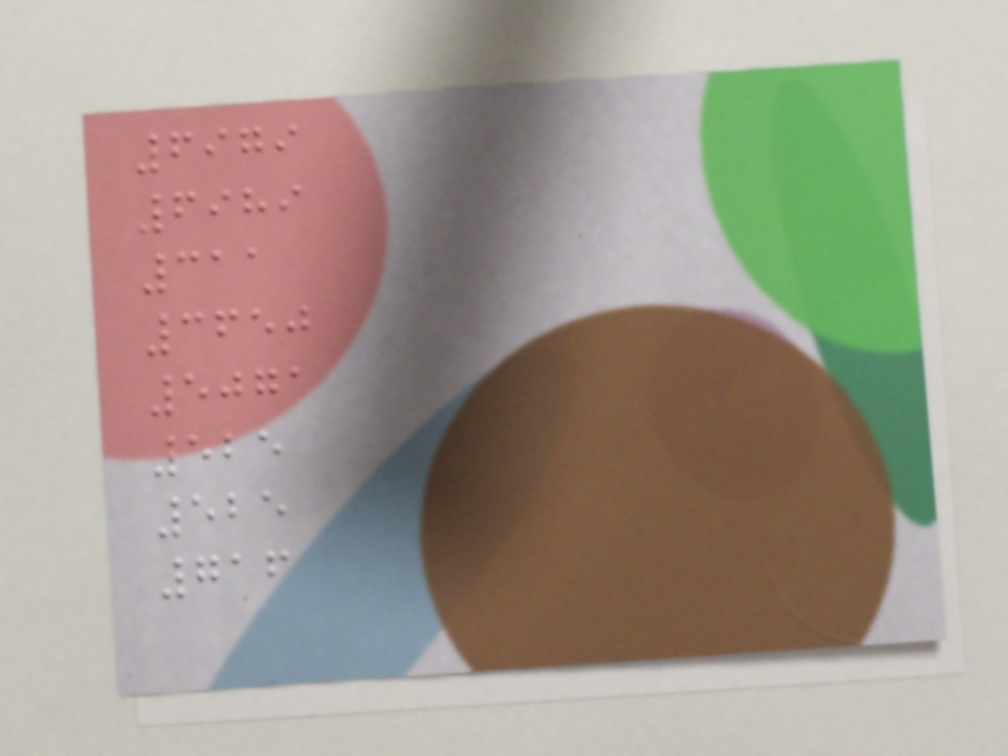6979
6989
311
3650
5071
525
525
716
